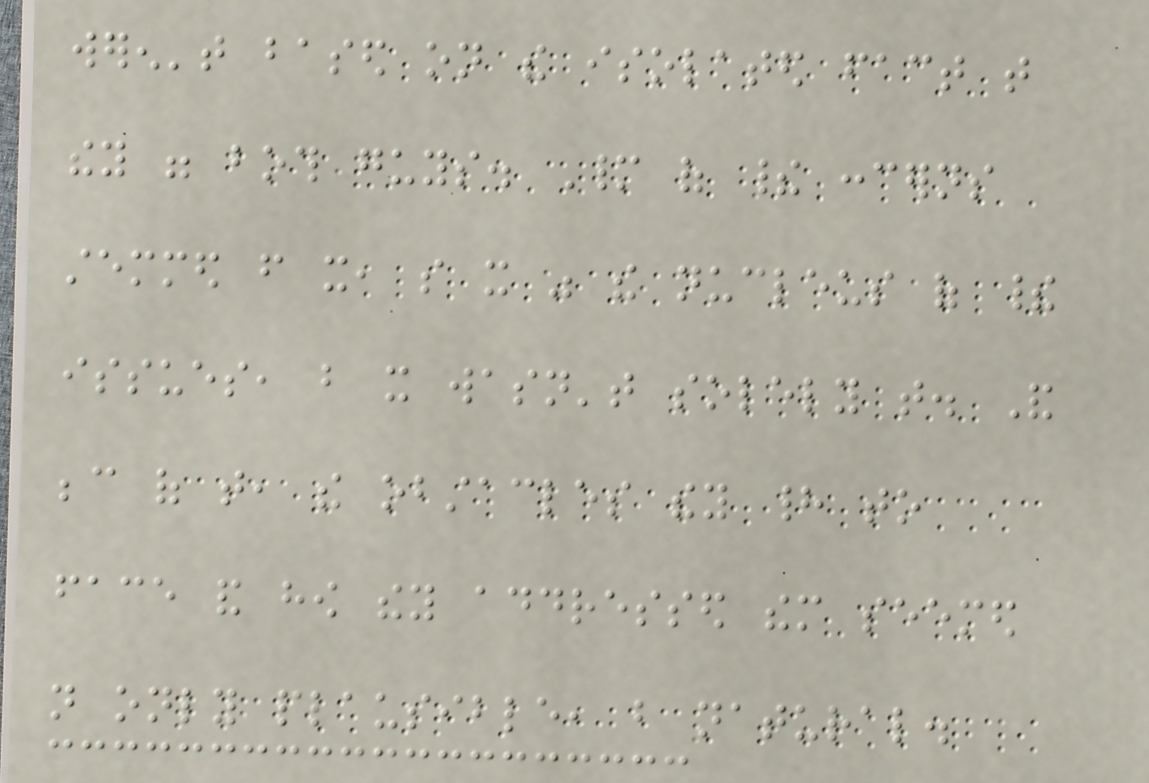weren't based on the isolated fact that
they were both guys. Many of their concerns
stemmed from it, so it was the nucleus of their
issues, but it wasn't solely that. And
because of that, the obstacles they had to
face and how they addressed them seemed
not only plausible, but natural.
